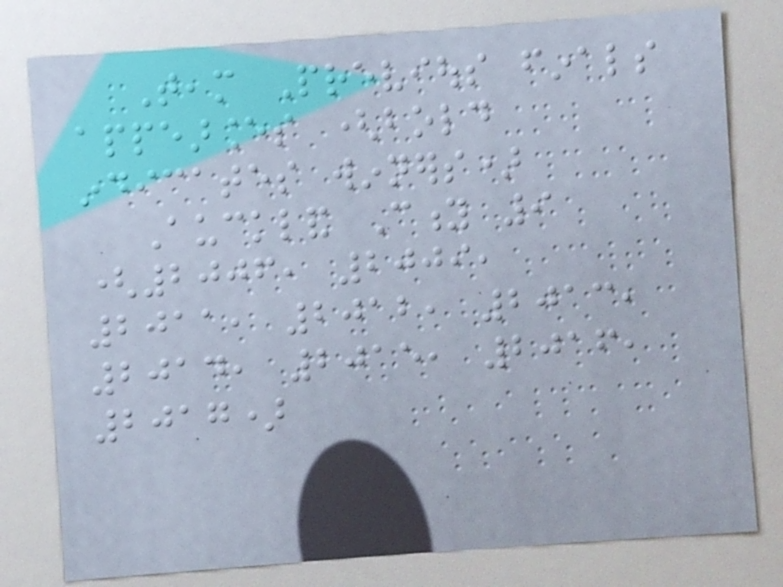Team Previous finals
appearances (bold
indicates winners)
Auckland City 9
(2006, 2009,
2011, 2012, 2013,
2014, 2015, 2016,
2017)
